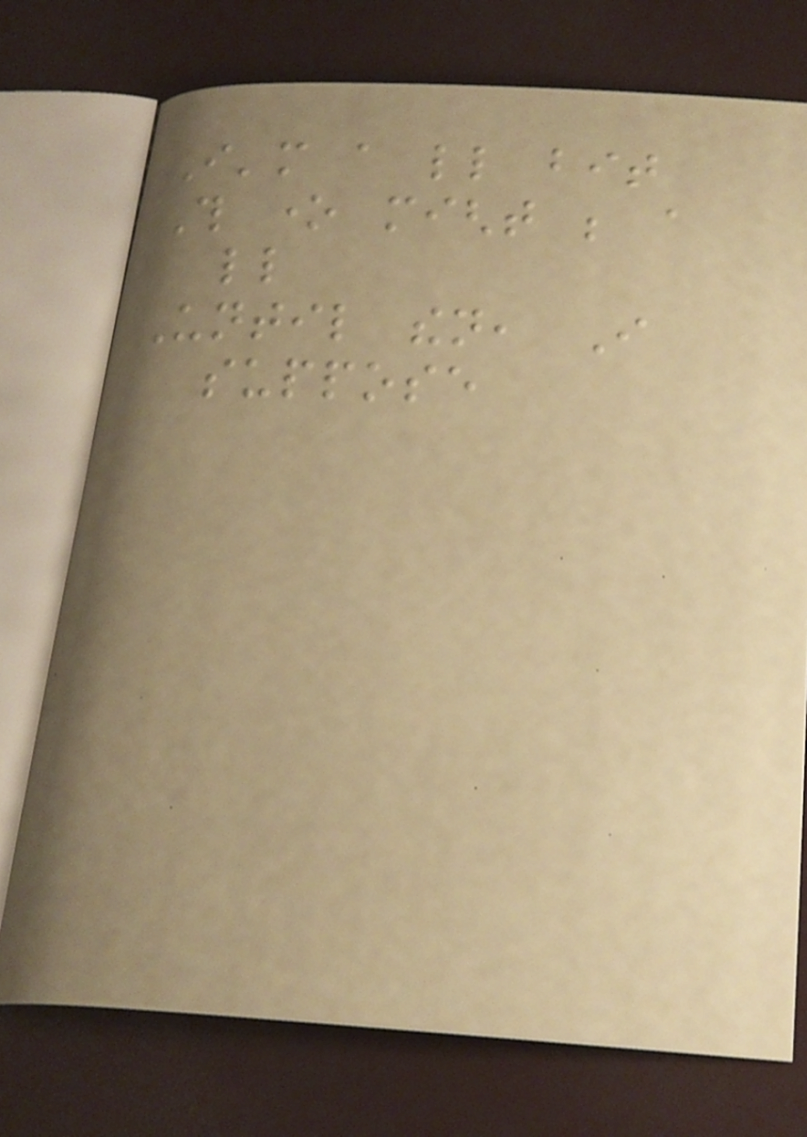I'm a little bit
This one might be a
little
Until then, I
suppose
